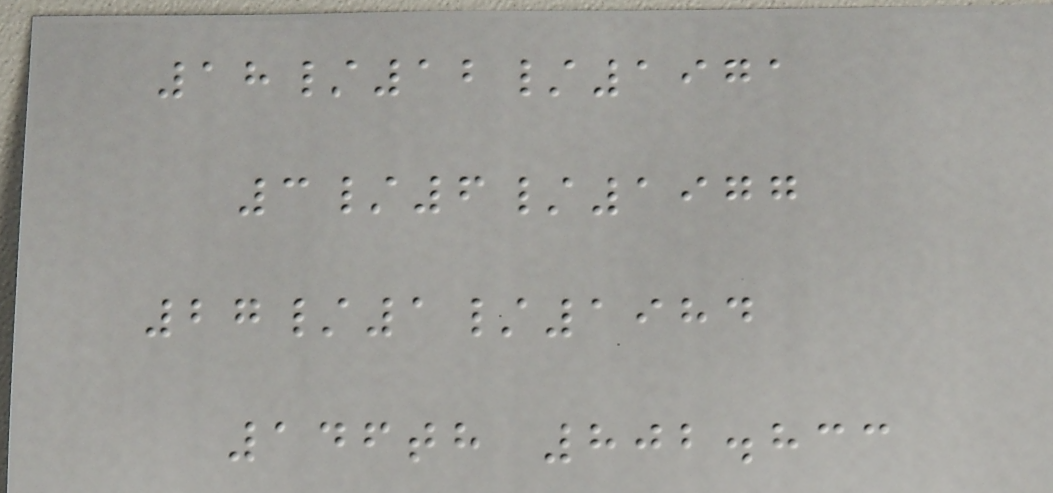18/12/1971
3/6/1977
27/1/1984
146th 802.833
